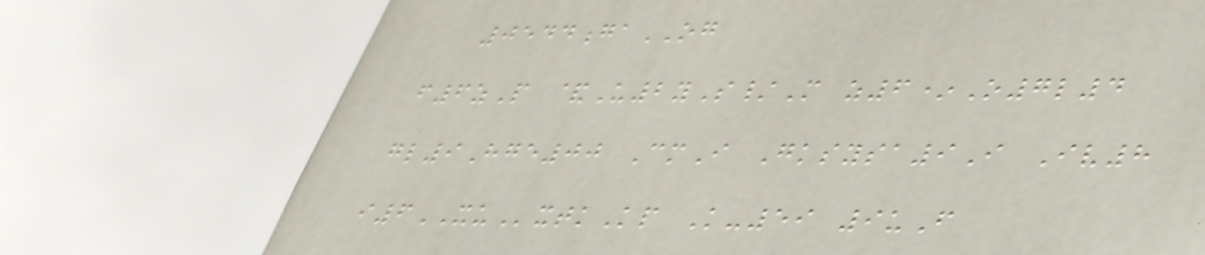0544gaOG
f6zP &U2yS/M z6*O7l4
gl9Hge00 CmI Gksysa9I Iv8
i6XUxtkKp K-59 9uF
